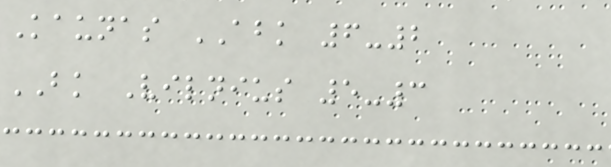Kaunas ABK 6-2
BK Vilnius 5-3
